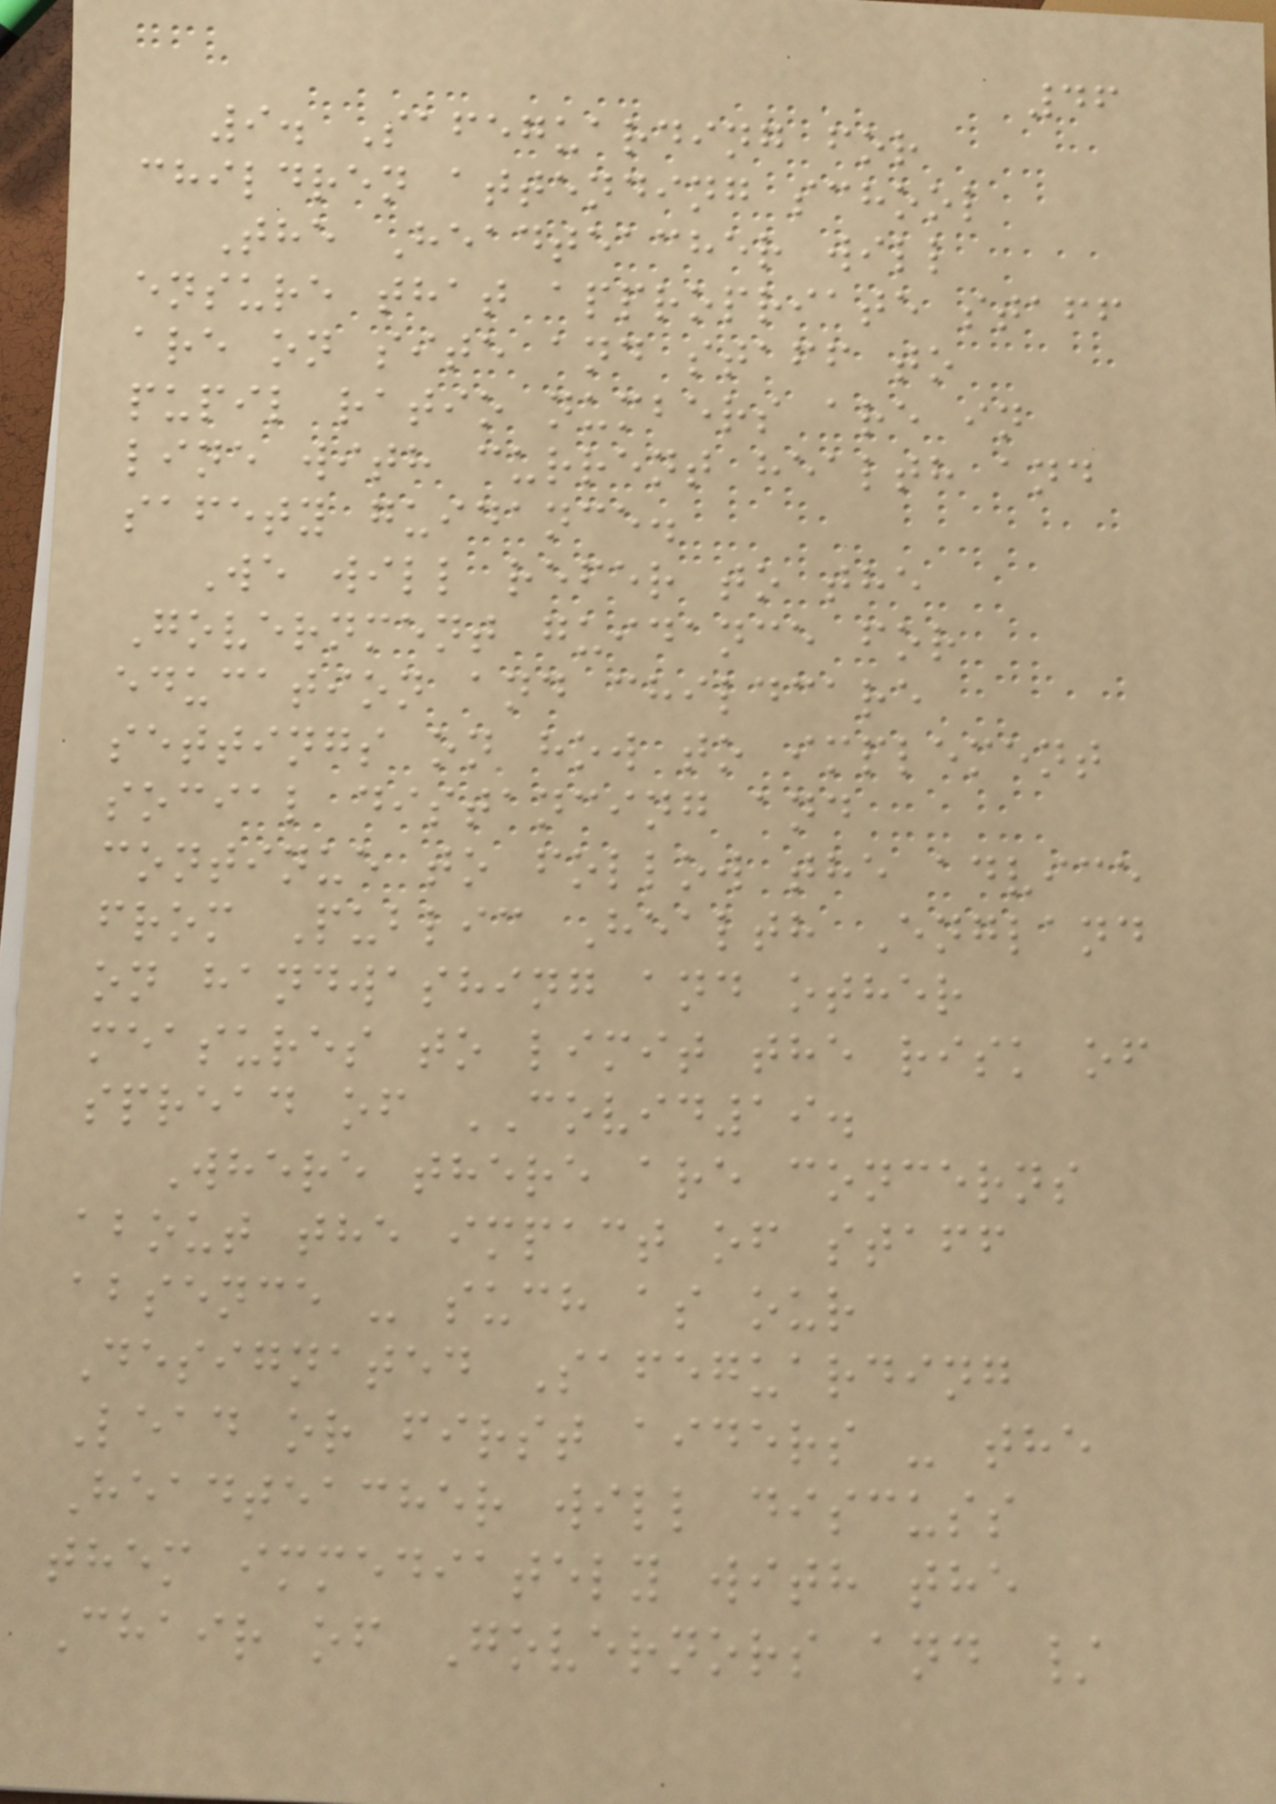46
9. Safeguarding for
children attending school
The Headteacher will
ensure that appropriate staff
are on site and staff to
pupil ratio numbers are in
line with current health and
safety guidance.
We will refer to the
Government guidance for
education and childcare
settings on how to implement
social distancing and
continue to follow the advice
from Public Health England
on handwashing and other
measures to limit the risk of
spread of COVID19.
Where there are concerns
about the impact of staff
absence - such as our
Designated Safeguarding
Lead or first aiders - the
Headteacher will discuss
them immediately with the
Chair of Governors and /
